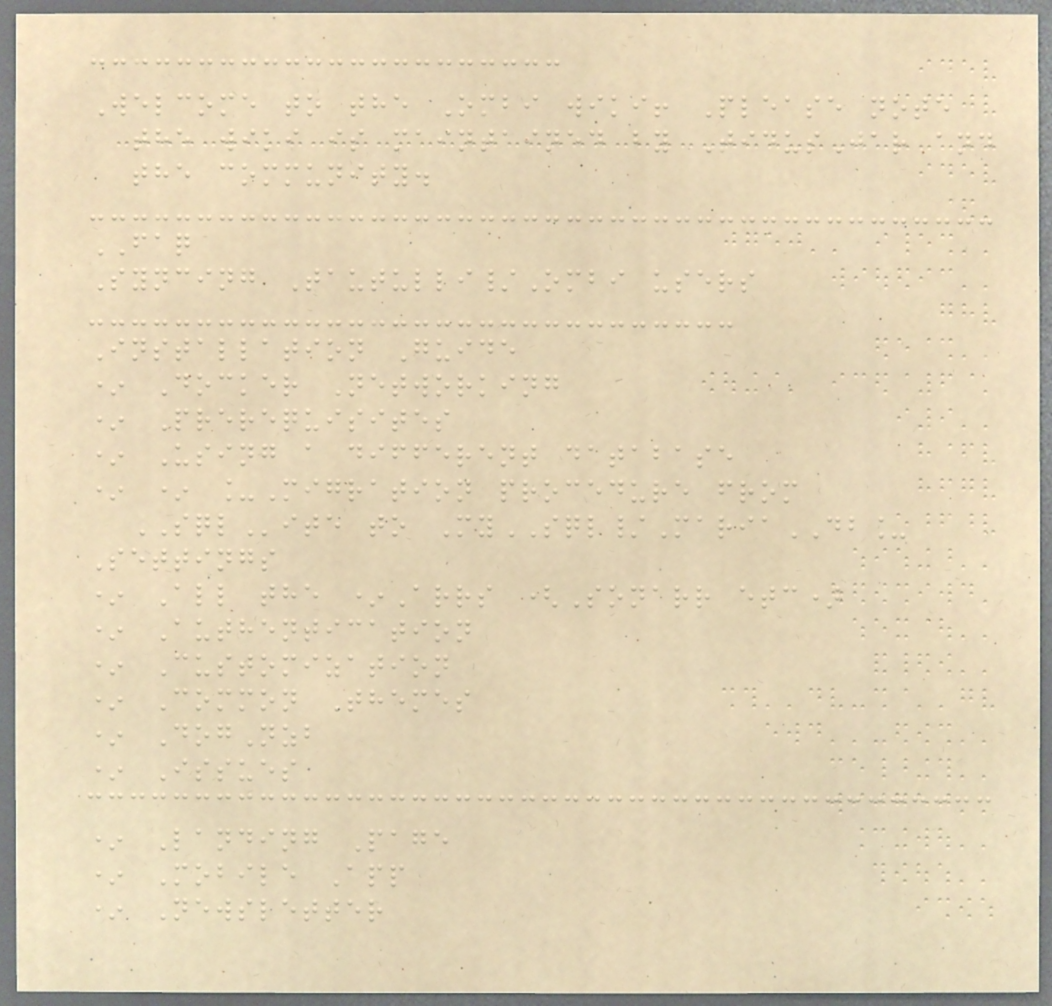Welcome to the Ombi wiki! Please note
the wiki is maintained by TidusJar and
the community.
FAQ
Syncing Tautulli/Ombi users
Installation Guide
* Docker Networking
* Prerequisites
* Using a different database
* * _Migration procedure from
SQLite to MySQL/MariaDB_
Settings
* All the *Arrs (Sonarr etc)
* Authentication
* Customization
* Common Themes
* DogNzb
* Issues
* Landing Page
* Mobile App
* Newsletter
